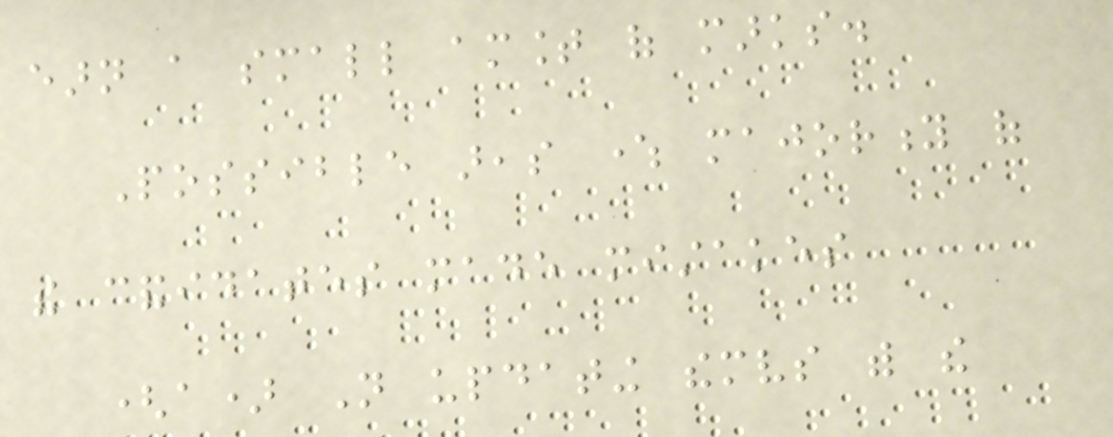earn a small amount of marks.
Possible areas where majority of
the candidates made mistakes
(a) Not updating themselves with the
